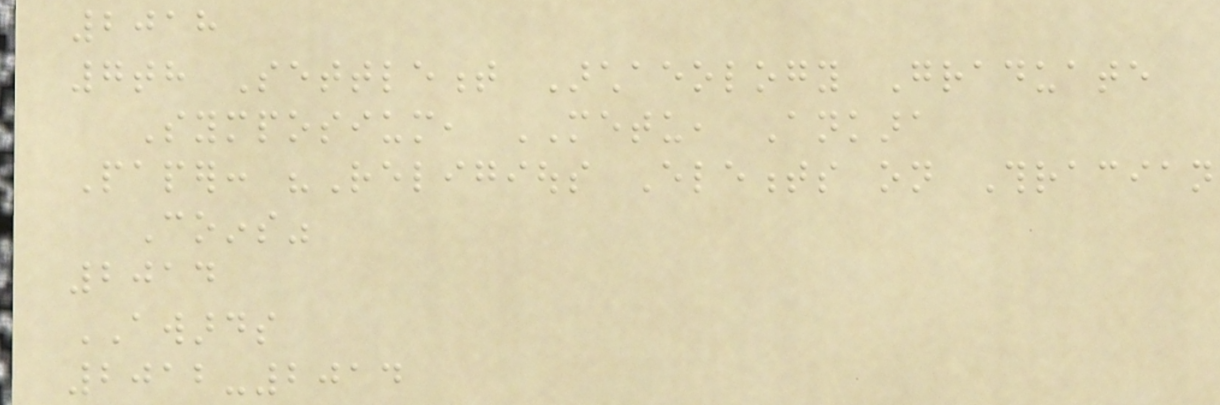2018
7th Settlement Archaeology Graduate
Symposium, METU, Ankara
Paper: "Religious Elements on Thracian
Coins"
2014
AWARDS
2012-2014
